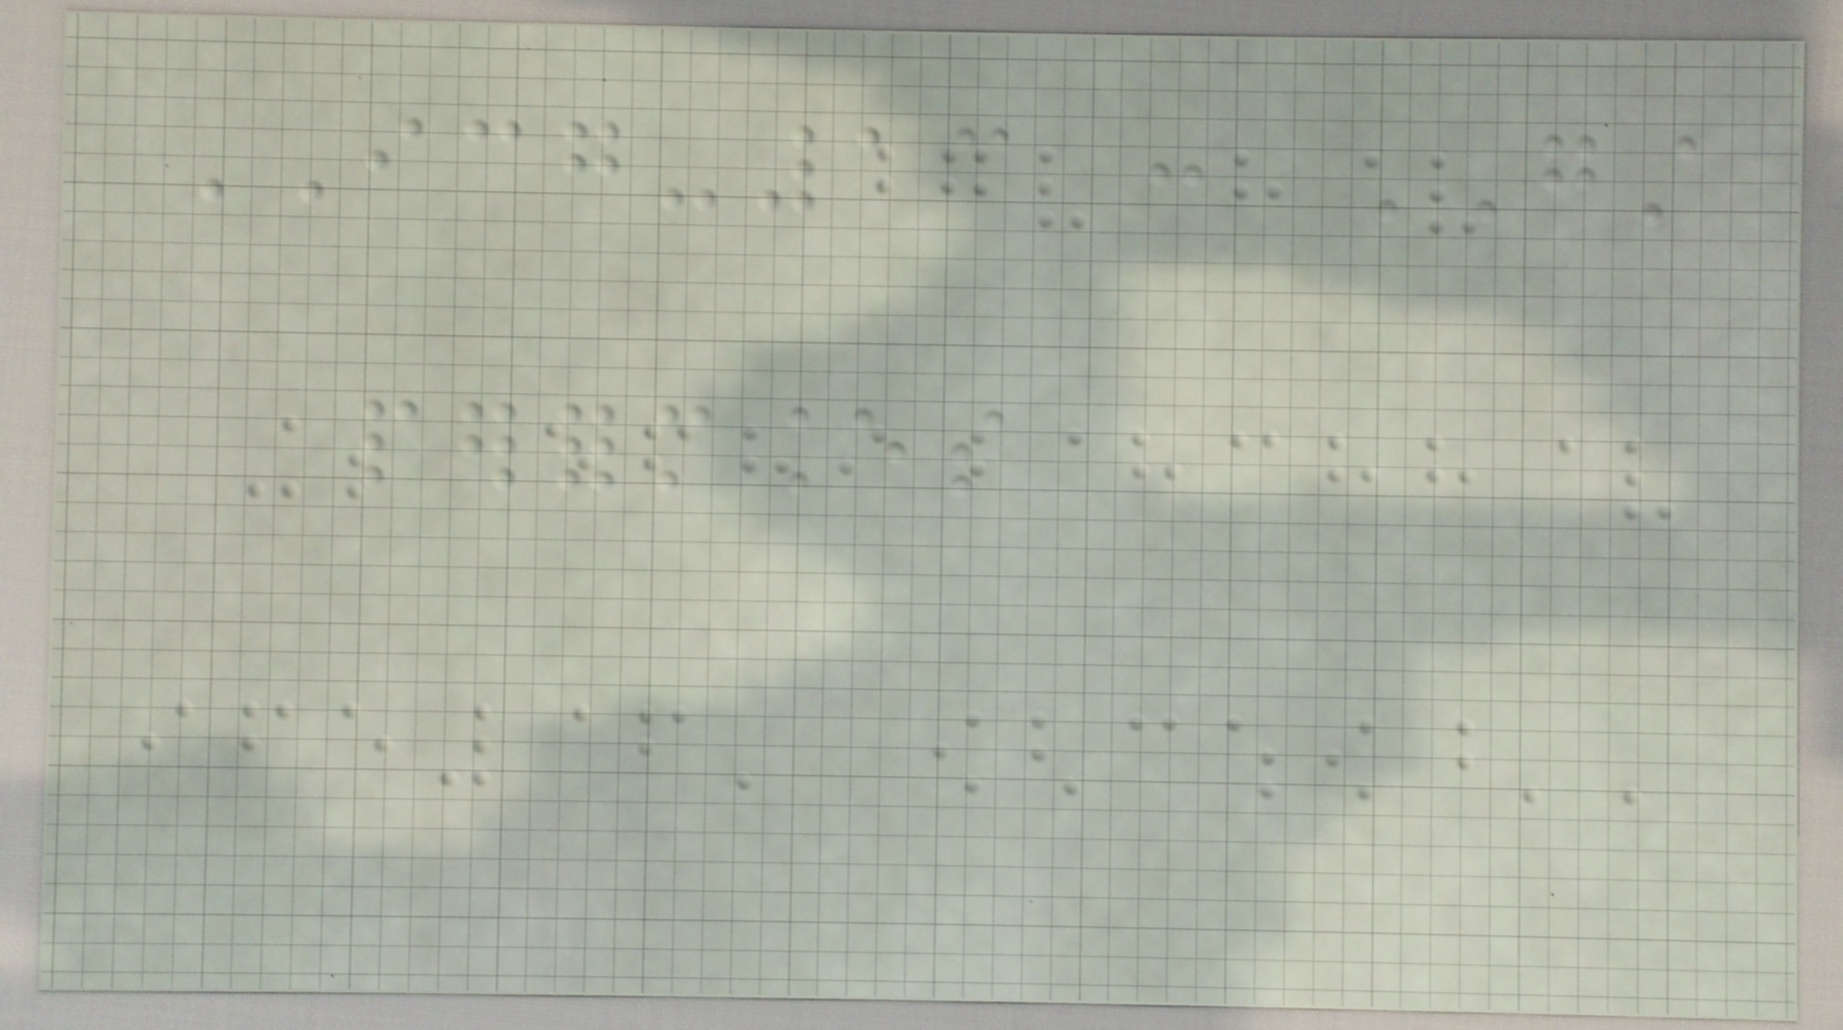ICG-13 : GST
performances
